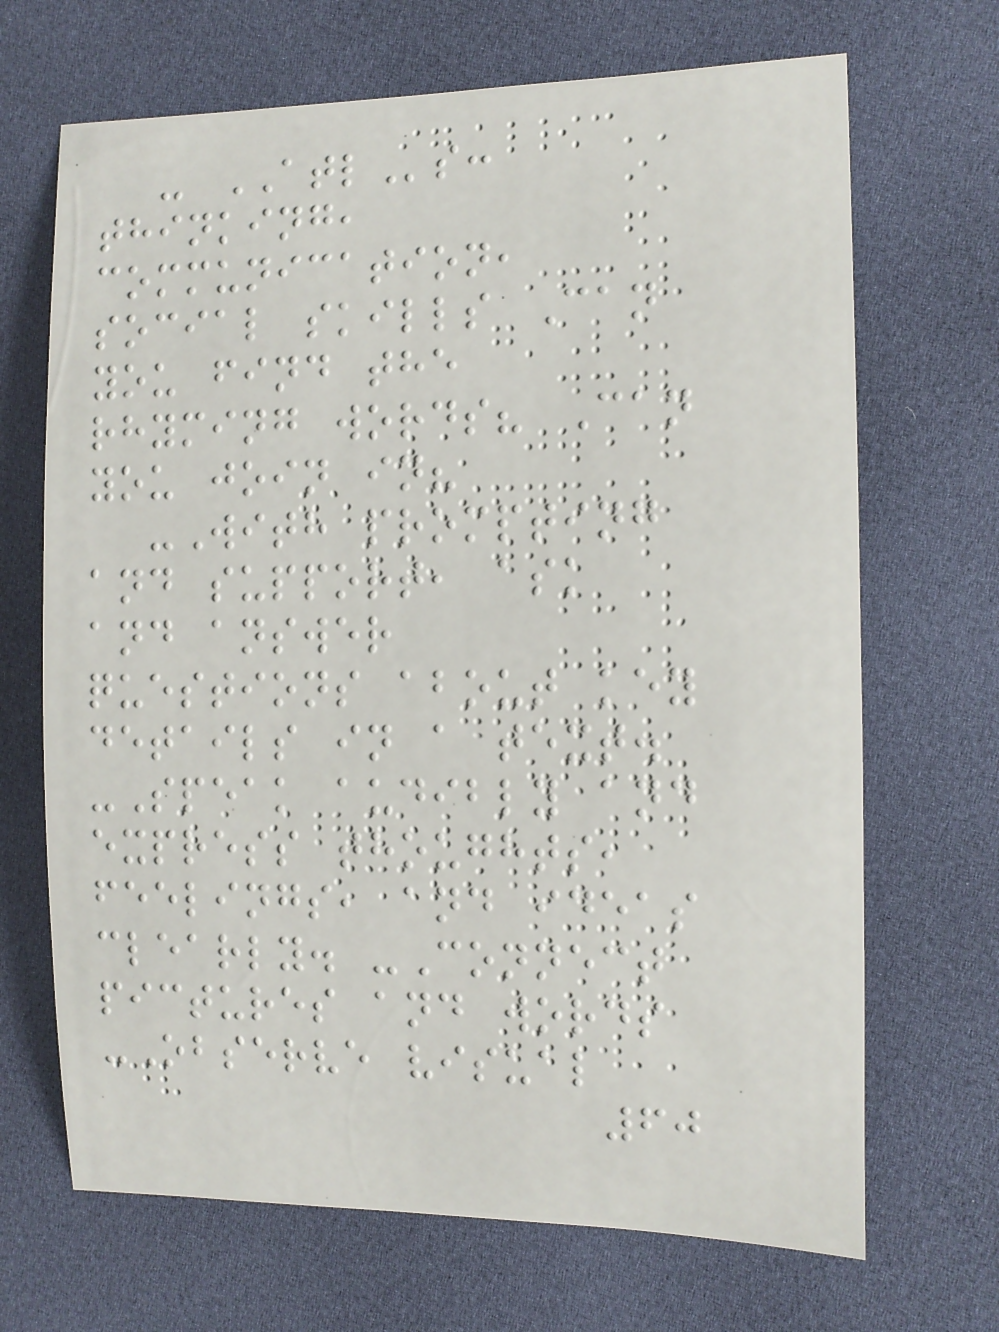- ATLs:
thinking,
communication,
social skills Can
you find the
rhyming words? Can
you join in?
-With prompting
and support, ask
and answer
questions about key
details in a text.
-Speak audibly and
express thoughts,
feelings, and ideas
clearly. -Connect
pictures and words
-Observe visual
60
